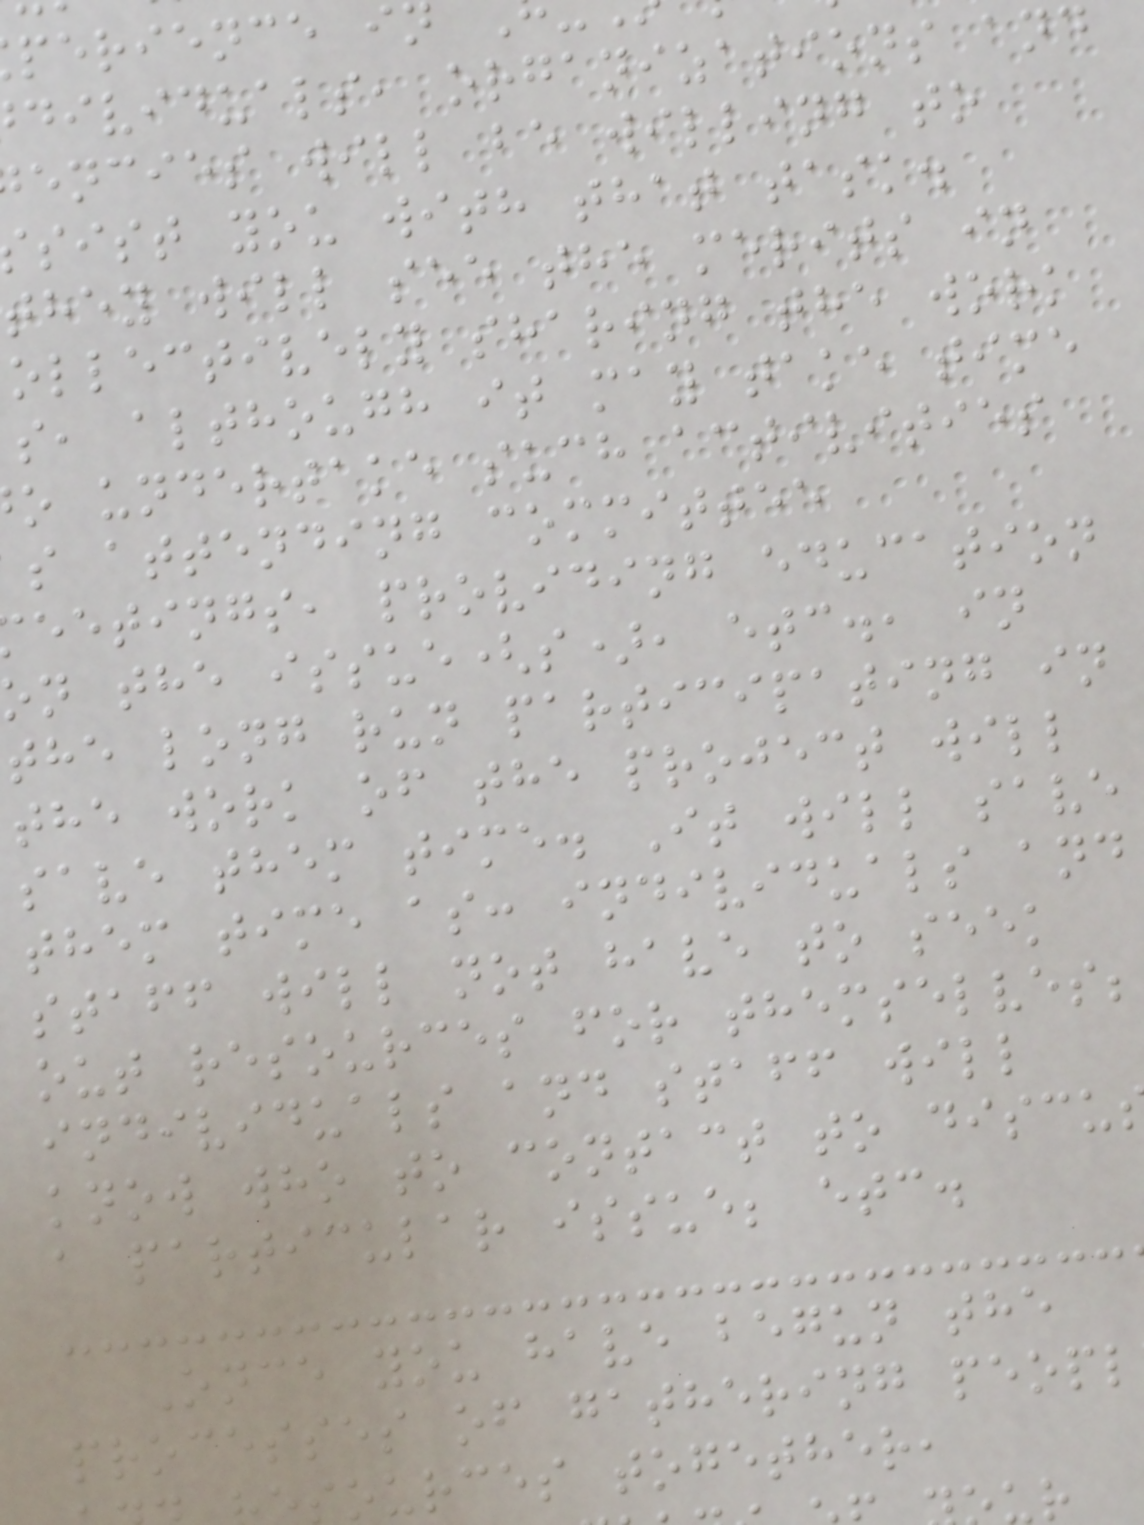perience i
dividuals, organizations and
encies will be willing to
sist you with that task.
they will see the merits in
ollectively sharing the work
s, although it may take time
o undertake such activities
s attending committee
eetings, providing education
n the issue(s), etc., in
the long run participating in
the work of the project will
save them time. It will save
them time as: individuals and
staff will not have to seek
out resources for themselves;
individuals and staff will
know who to contact to discu
a particular issue; etc.
Once you have begun the
processes of gathering peopl
ources together,
